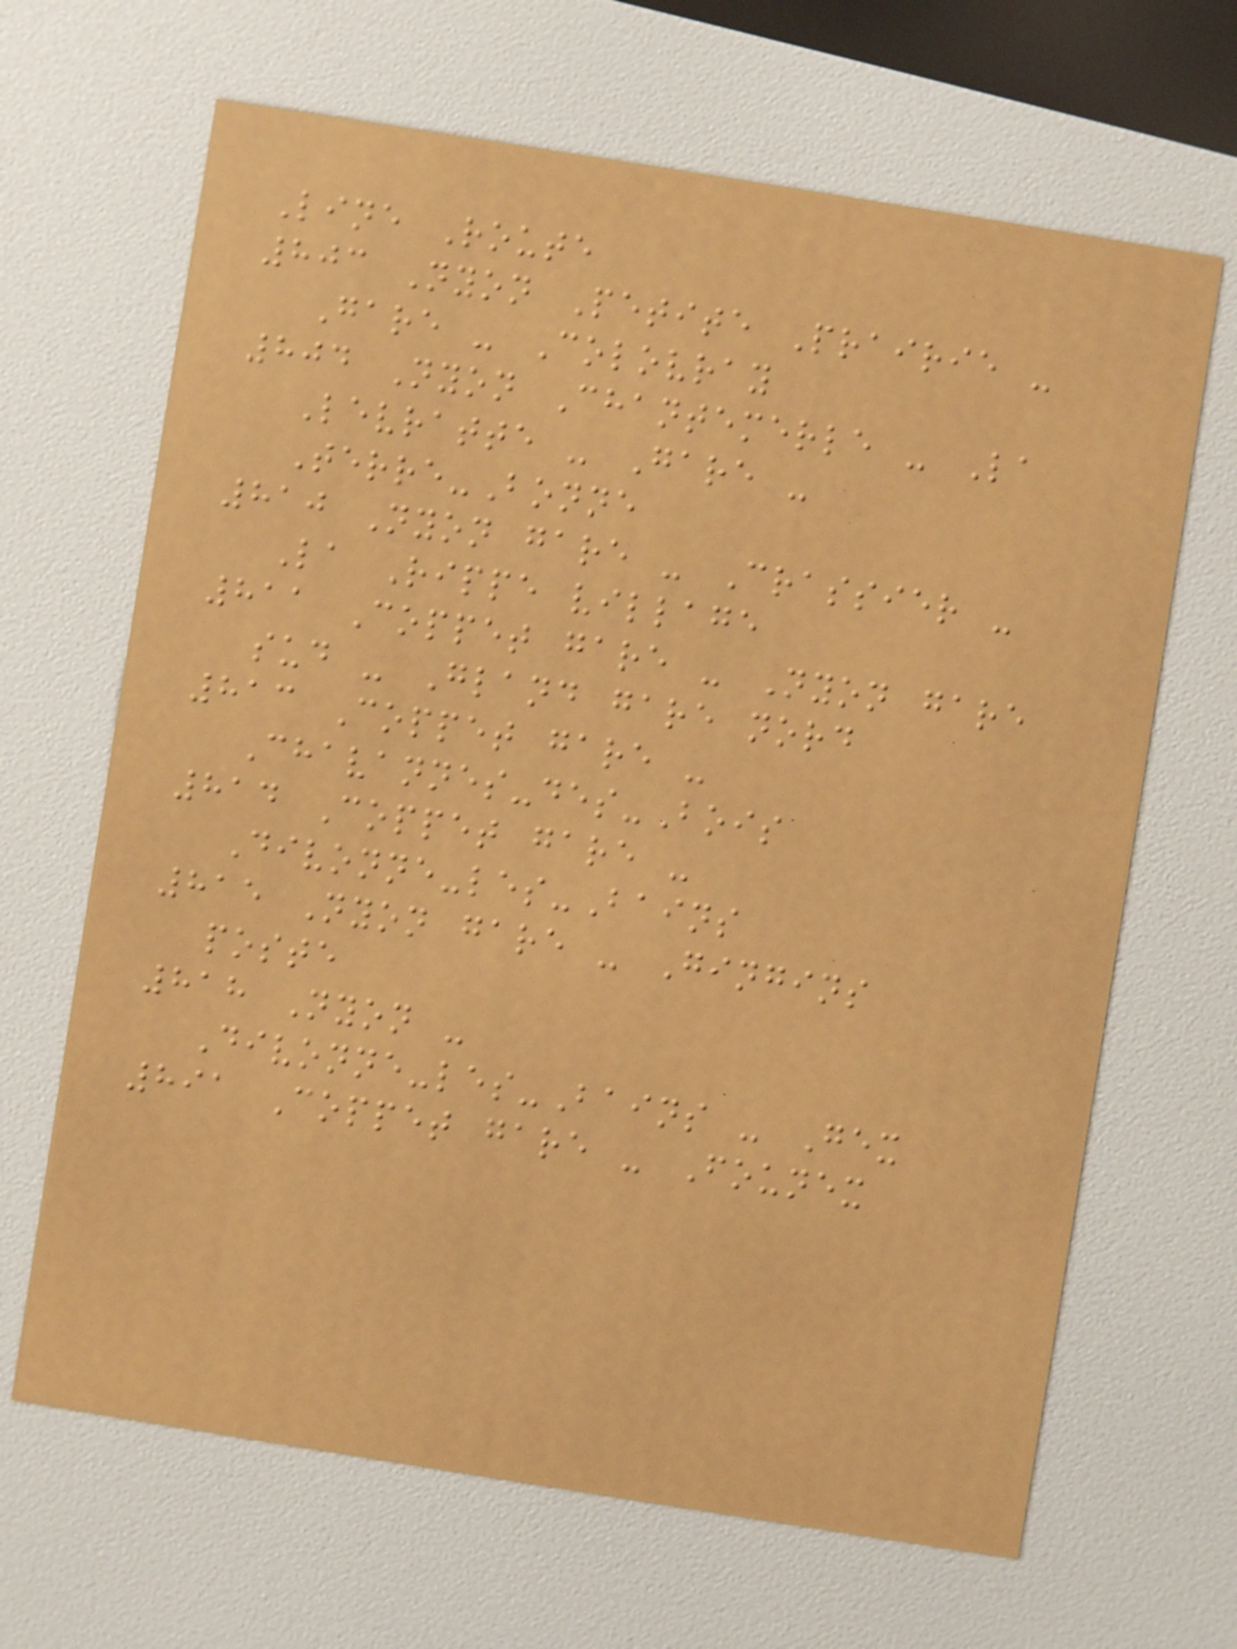Line Route
803 Nyon Petite Prairie -
Gare - Colovray
804 Nyon Chantemerle - La
Levratte - Gare -
Terre-Bonne
810 Nyon gare - Crassier -
La Rippe village
811 Coppet gare - Nyon gare
sud - Gland gare nord
813 Coppet gare -
Chavannes-des-Bois
814 Coppet gare -
Divonne-les-Bains
815 Nyon gare - Gingins
poste
818 Nyon -
Divonne-les-Bains - Gex
891 Coppet gare - Founex
